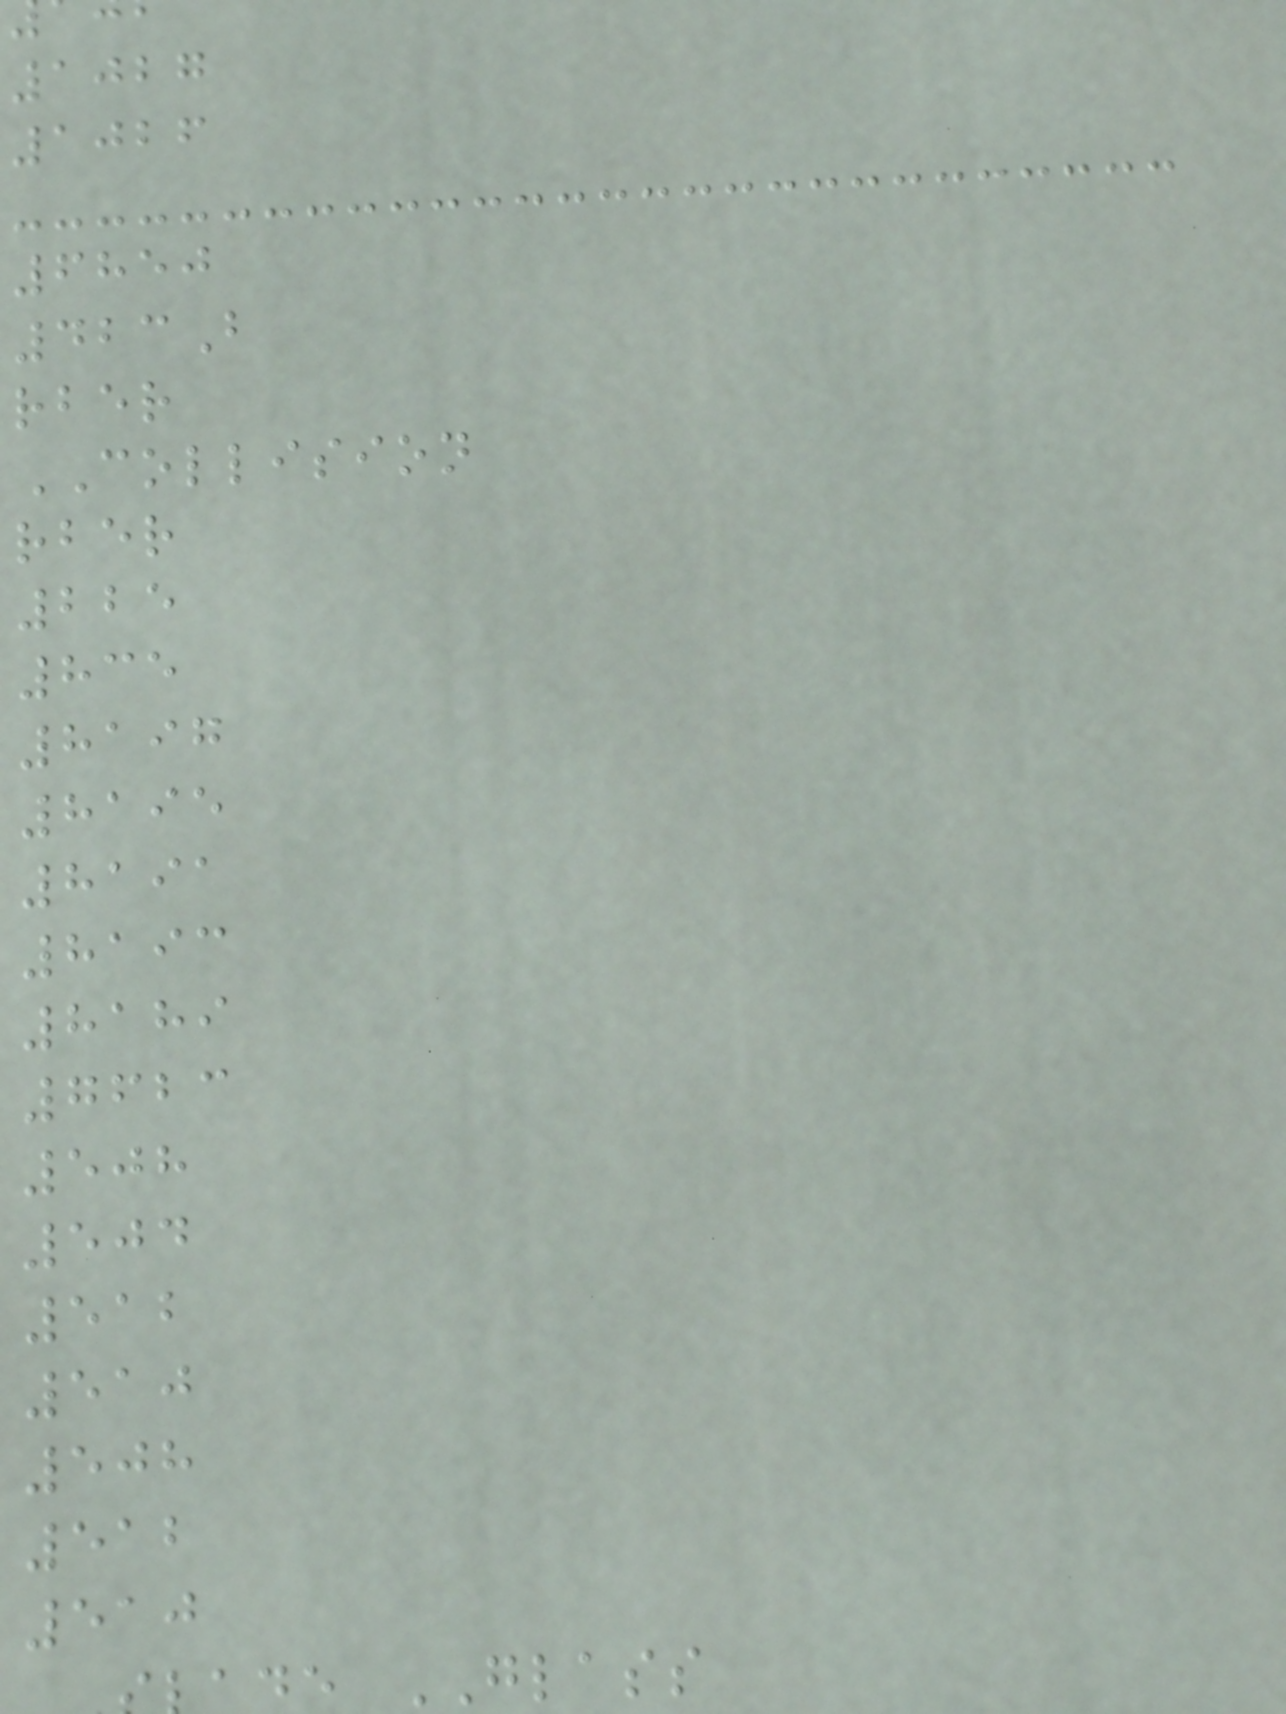1027
1026
6850
423B
rber
COLLISION
rber
225
835
8197
8195
8191
8193
8189
7623
508
504
512
510
508
512
510
e GLASS
